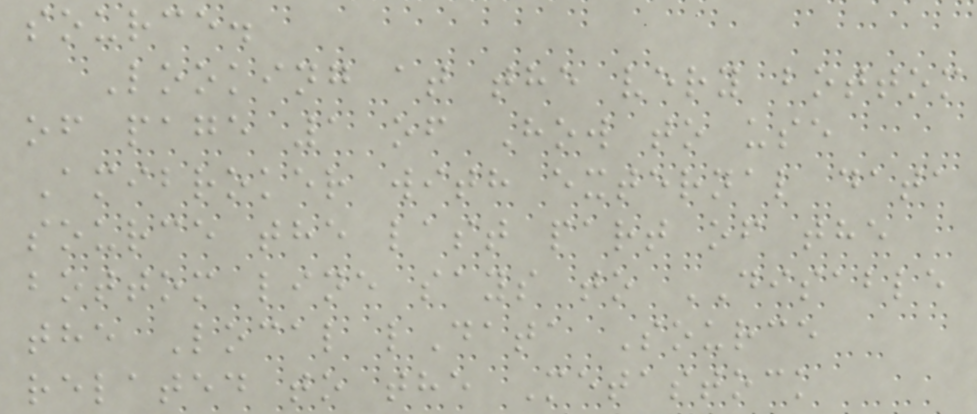source.
Looking at the very bottom
of page 1 of How to use
Amibroker with external data
source the last part of the
bottom line says to DISABLE
the Local lData Source
related to the Metastock
